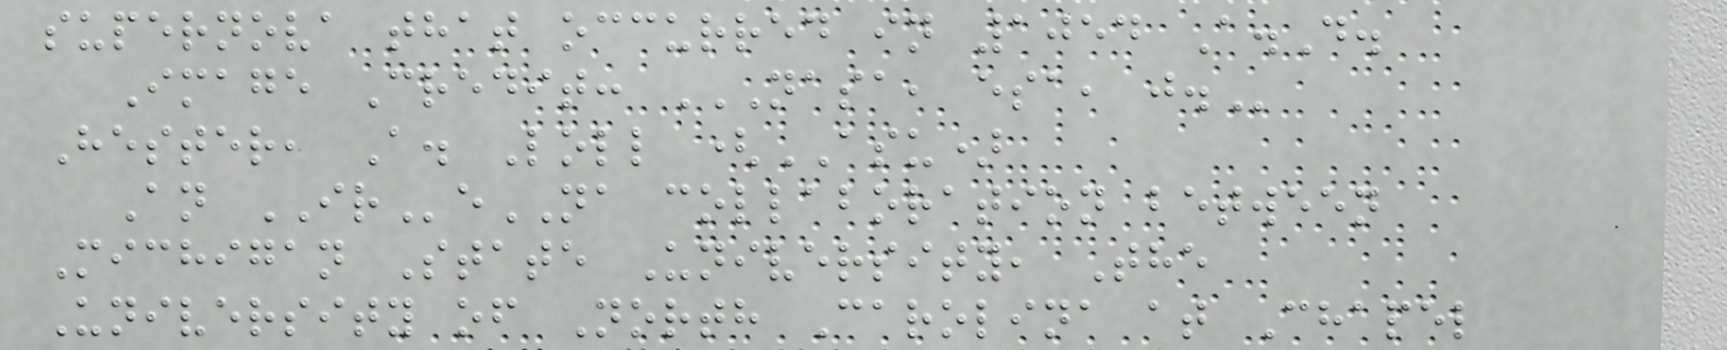supernova that occurred in 1054 A.D.
Image Credit: NASA, ESA, J.
Hester, A. Loll (ASU)
An IReNA collaboration between
Michigan State University, The
University of North Carolina at Chapel
